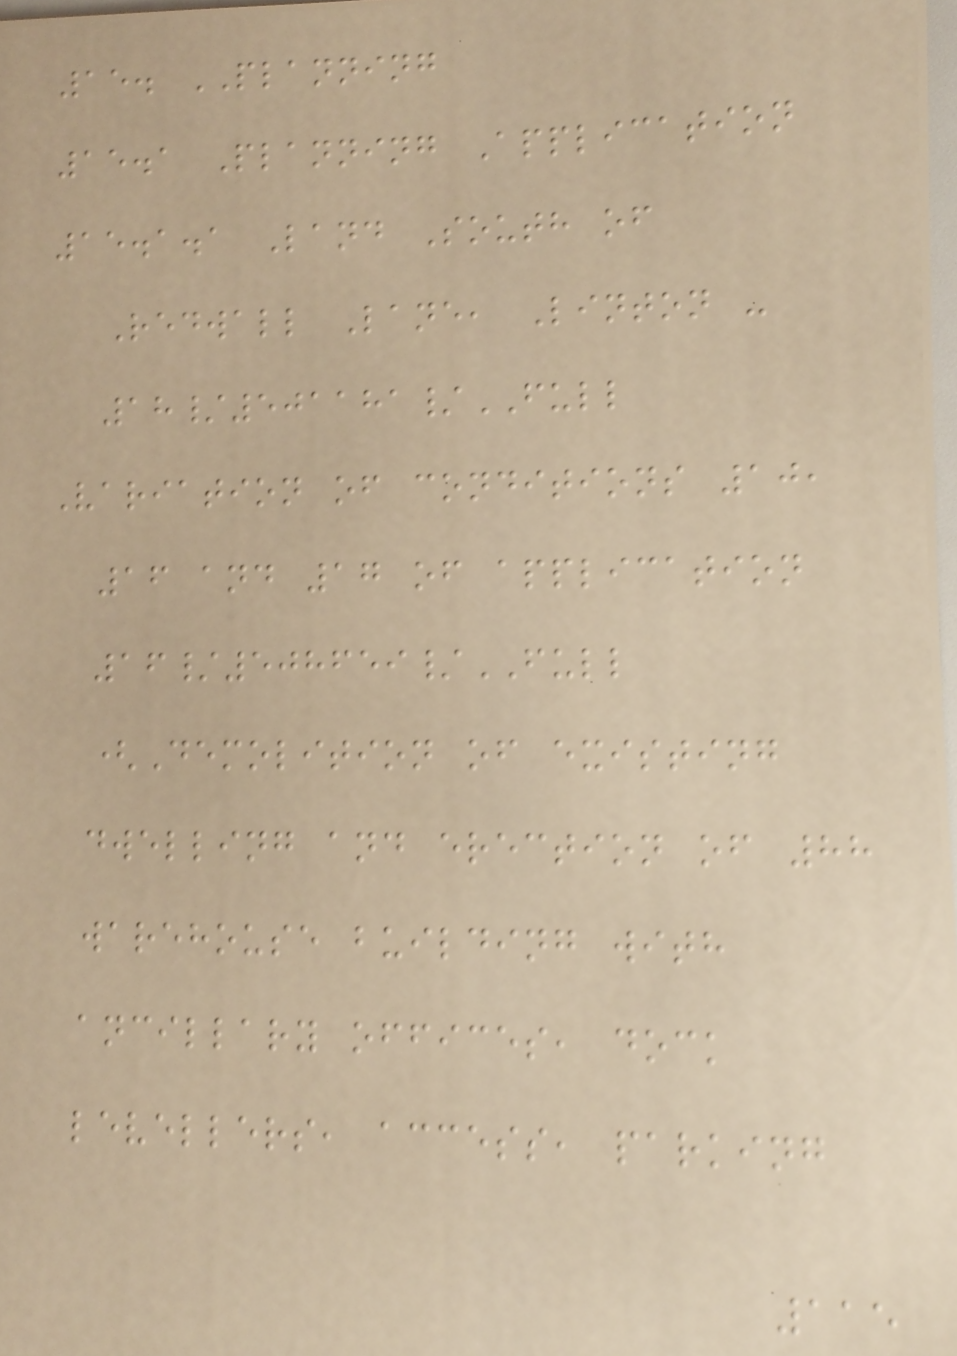15. PLANNING
15.1 Planning Application
15.1.1 Land South of
Redwall Lane, Linton -
18/501181/FULL
Variation of conditions 10,
16 and 17 of application
16/508659/FULL
(Demolition of existing
dwelling and erection of 88
warehouse building with
ancillary offices, dock
levellers, access, parking
115
